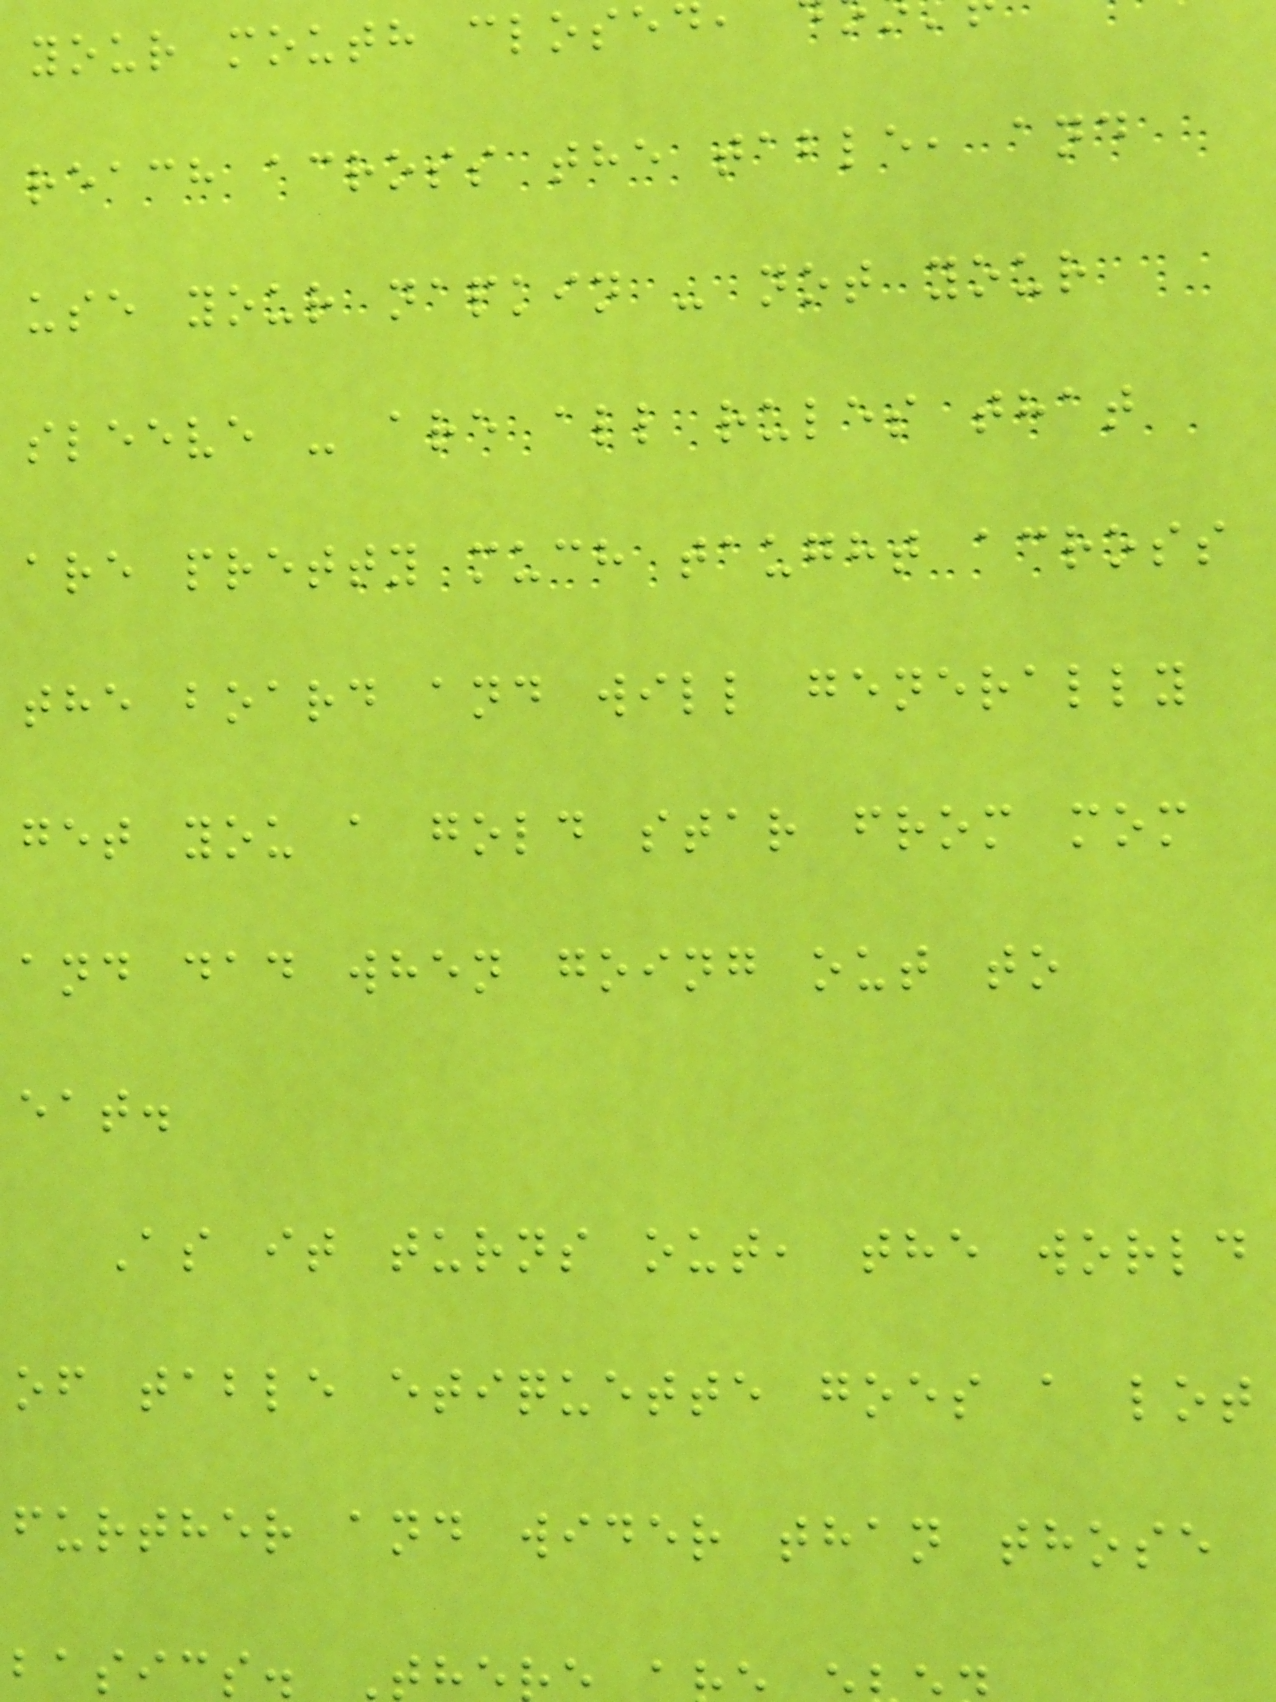your mouth closed
reach across the table, and
use your napkin - not your
sleeve - are all rules that
are pretty much taught across
the board and will generally
get you a gold star from mom
and dad when going out to
eat.
As it turns out, the world
of table etiquette goes a lot
further and wider than those
basics. T
